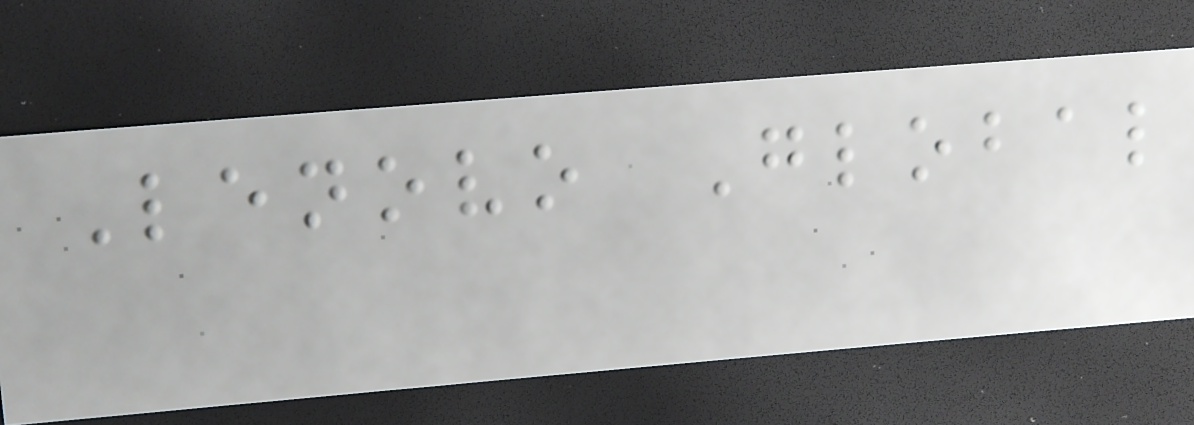Lenovo Global
